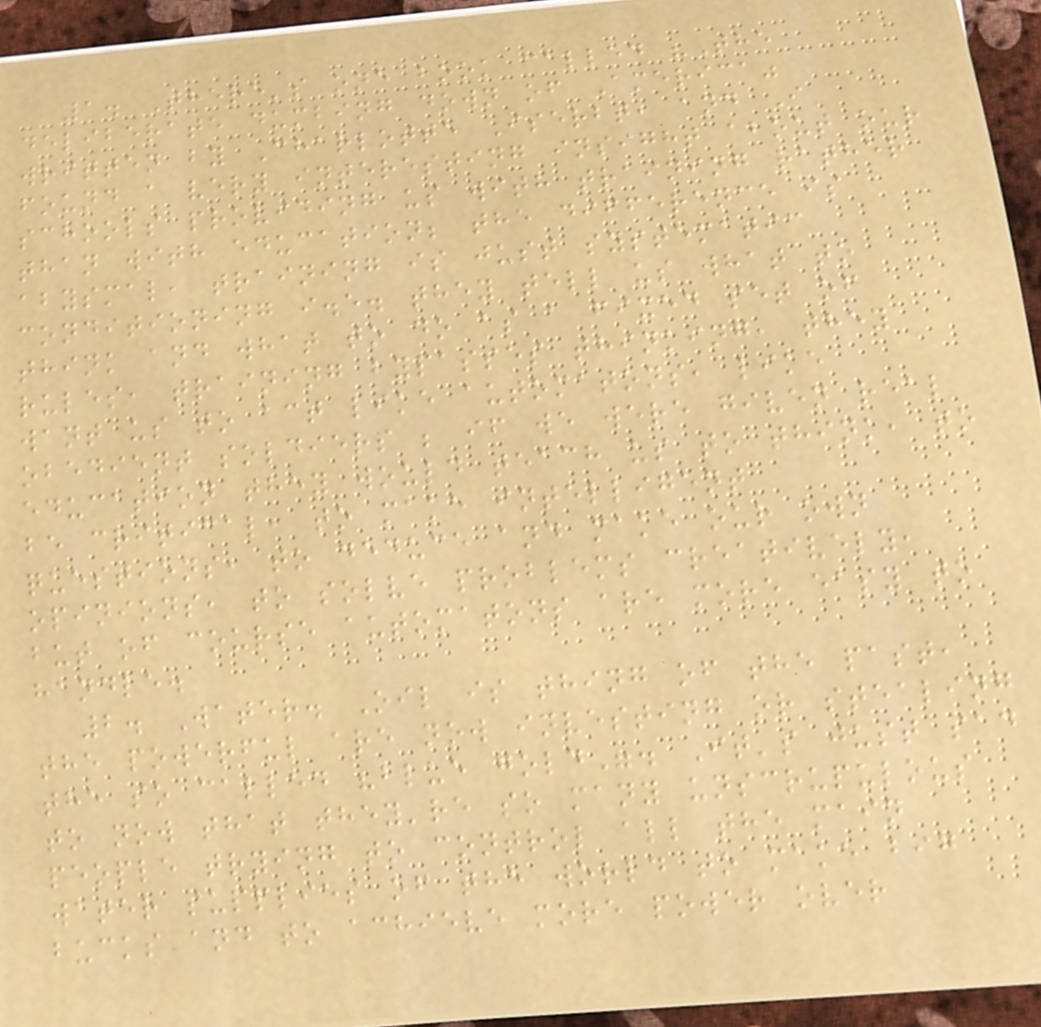1. There's one book called "The
deliberate dumbing down of America"
written by Charlotte Iserbt, and I
found a very interesting insight about our
schools providing us with training rather
than with education; the difference is
abysmal, training is just systematic
conditioning i.e. they tell us what to
think and what to do as a fixed set of
rules, training bypasses thinking, they
want us to act like automatons, like
obedient soldiers ; if we were given real
education they would teach us to think, to
be critical, to make intelligent
questions, to deduce and make our own
opinions, to solve problems creatively,
but of course automatons are more easy to
handle.
2. Water. Oil is thing of the past,
the powerful are now investing or stealing
the so called "blue gold". It's just sad
to now that they're so many unscrupulous
people trying to control all the main
water supplies of the world to make big
bucks and to achieve more power over
